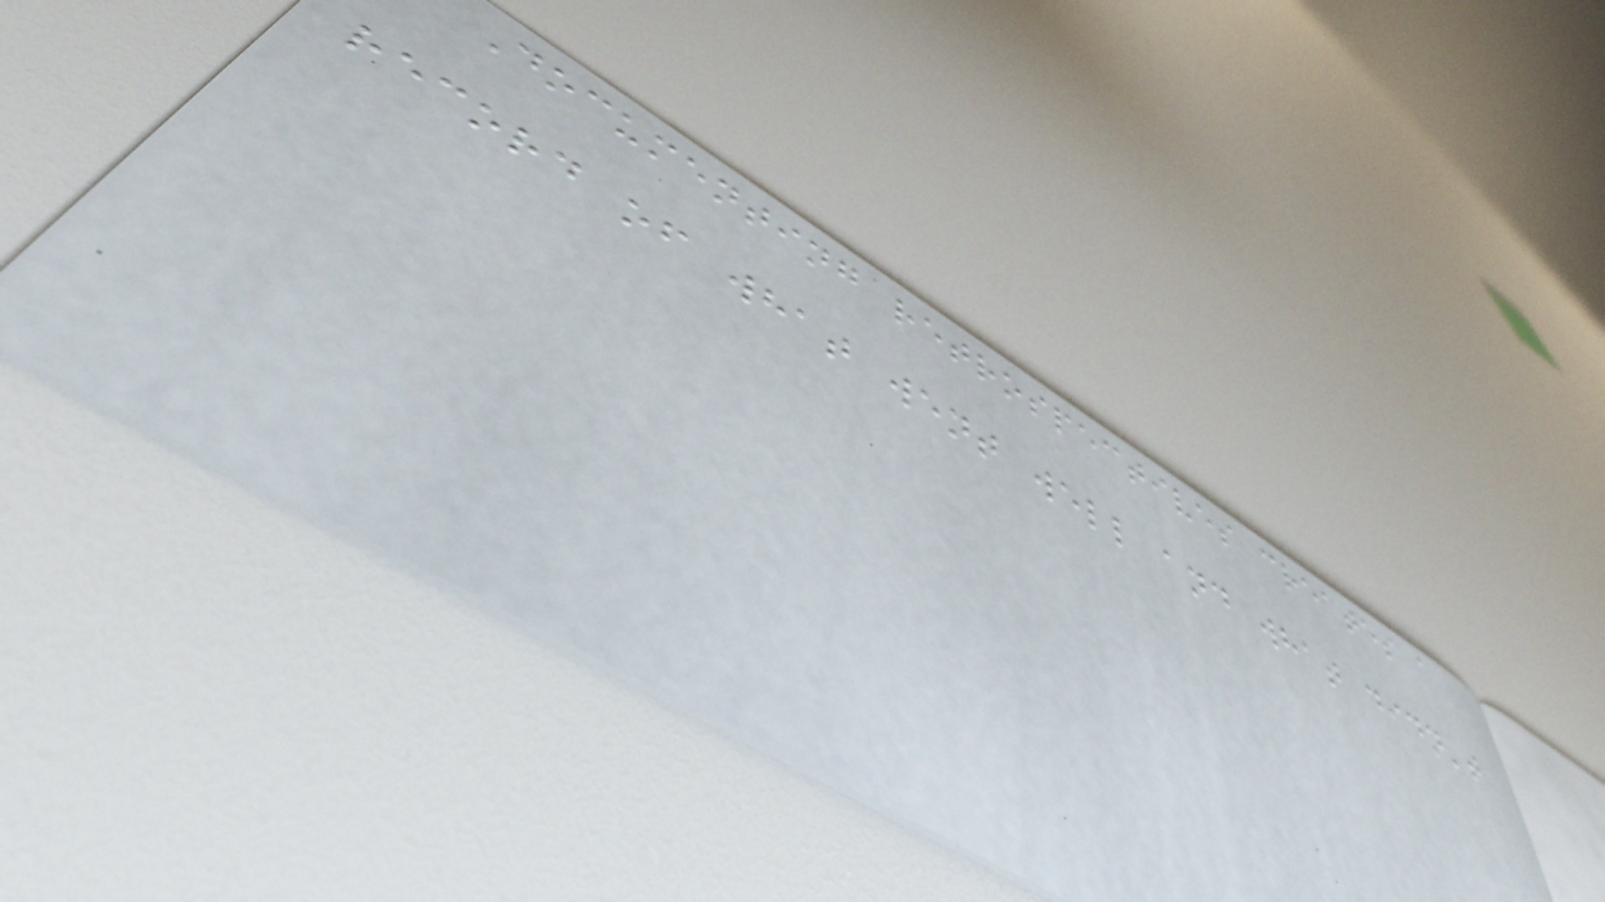Documenting retrospectives creates a
record of what went well and what didn't
